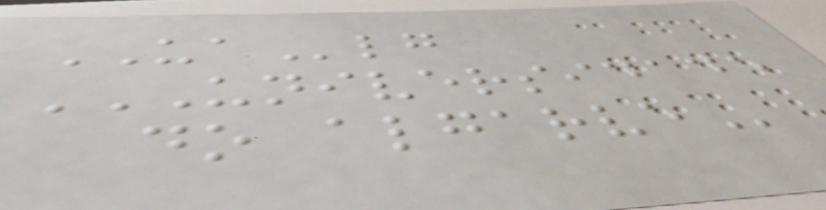UAlg
UNIVERSIDADE
DO ALGARVE
